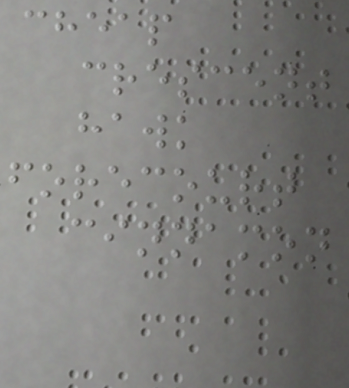cheap
crescent
hawk
forecourt
cinnamon
